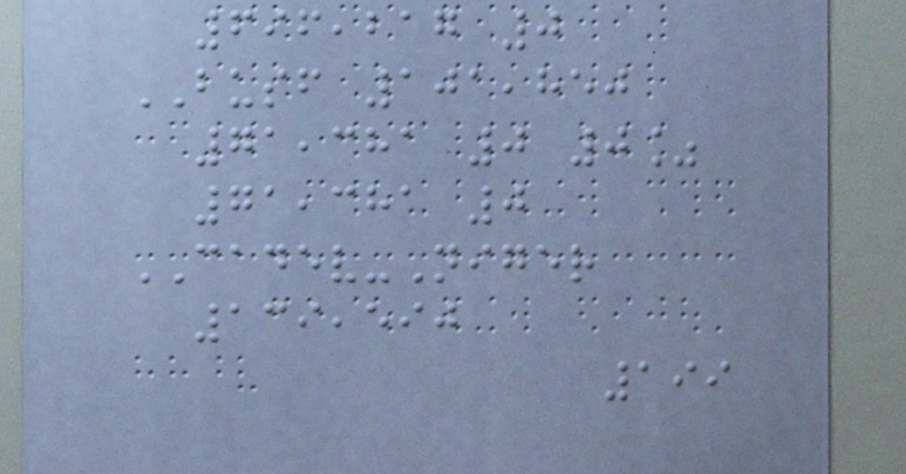696,217 0
BUSF 101,850
71,381 0 0%
71,381 0
CADEV-Niger
139,590
199
